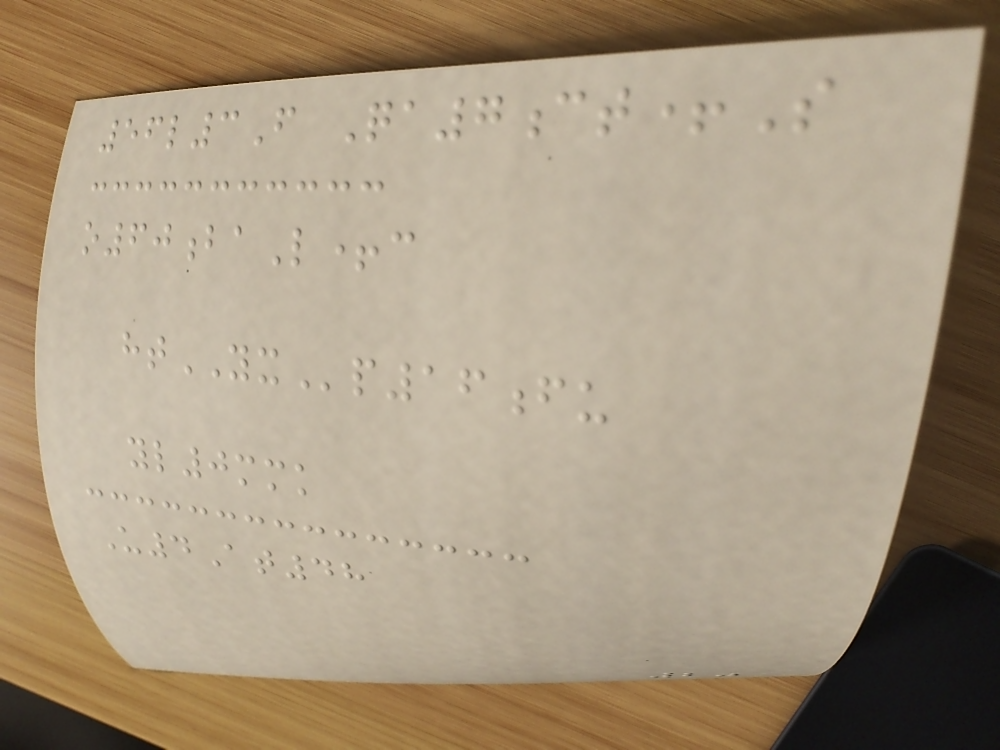56l3F Qa7ct+S
o60baL+c
htYXp16fu
yl0mmk
U4At48
20
